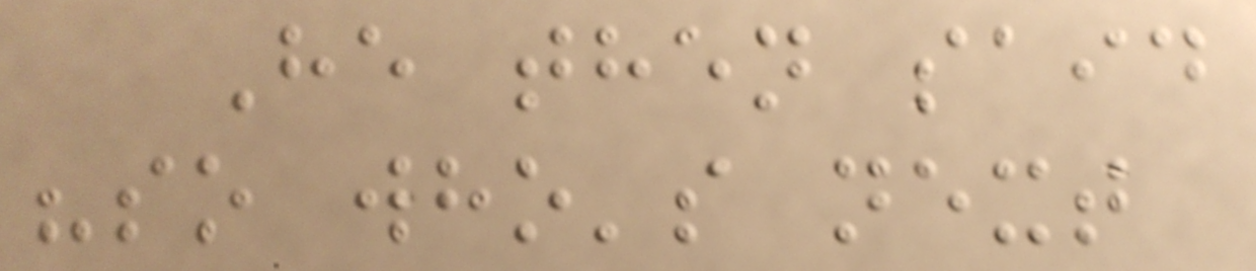He then said
"so who's next
